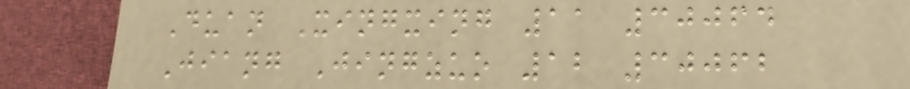Duan Xingxing 11 30064
Jiang Jingzuo 12 30062
